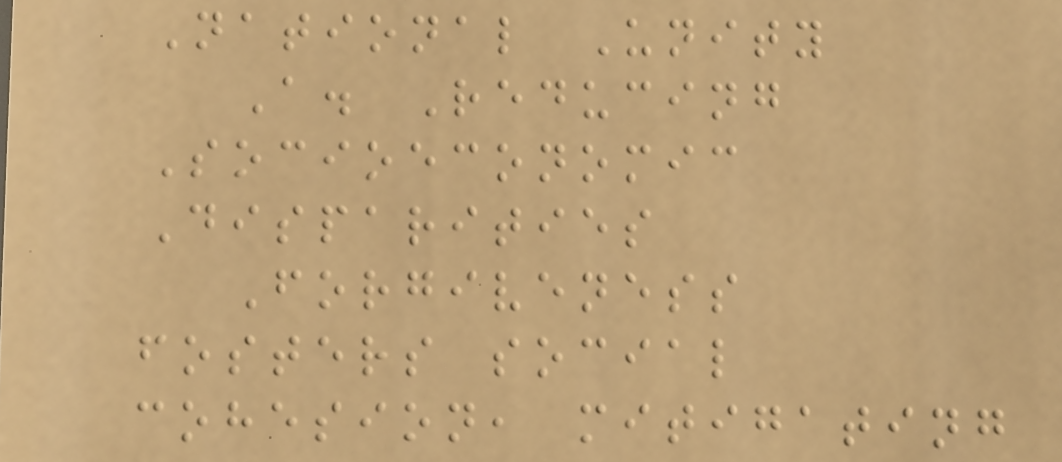National Unity
A. Reducing
Socioeconomic
Disparities
Forgiveness
fosters social
cohesion, mitigating
